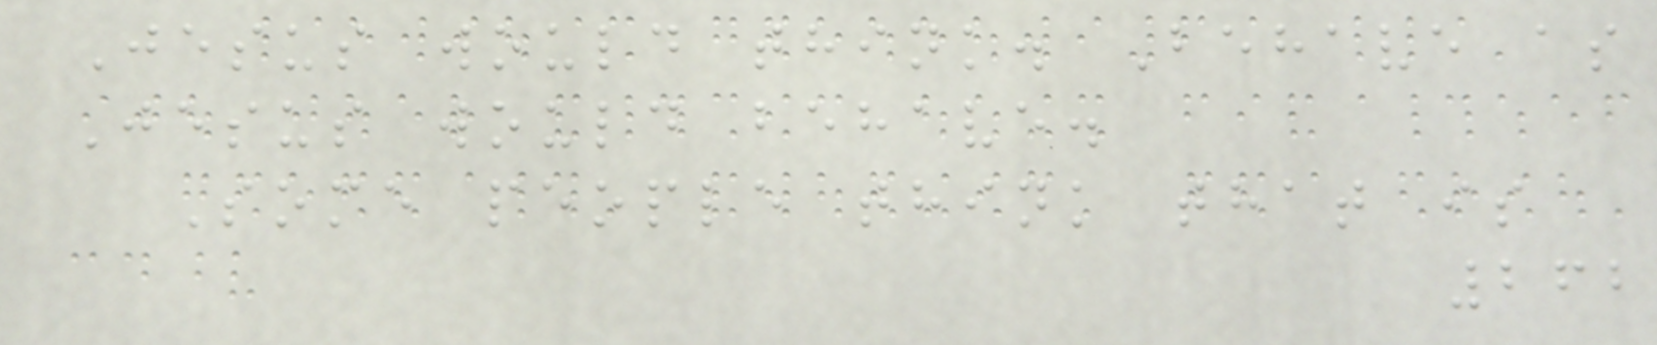Jesus would think. Behave as
Jesus would behave.
Some people think that is
262
